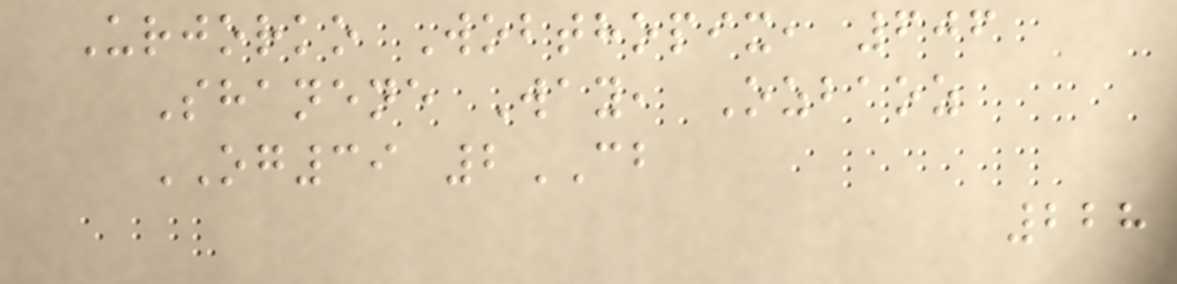Urjorko Wobthopix, 606
Shanene Way, Ozbaoz
OG39 2CB
228
